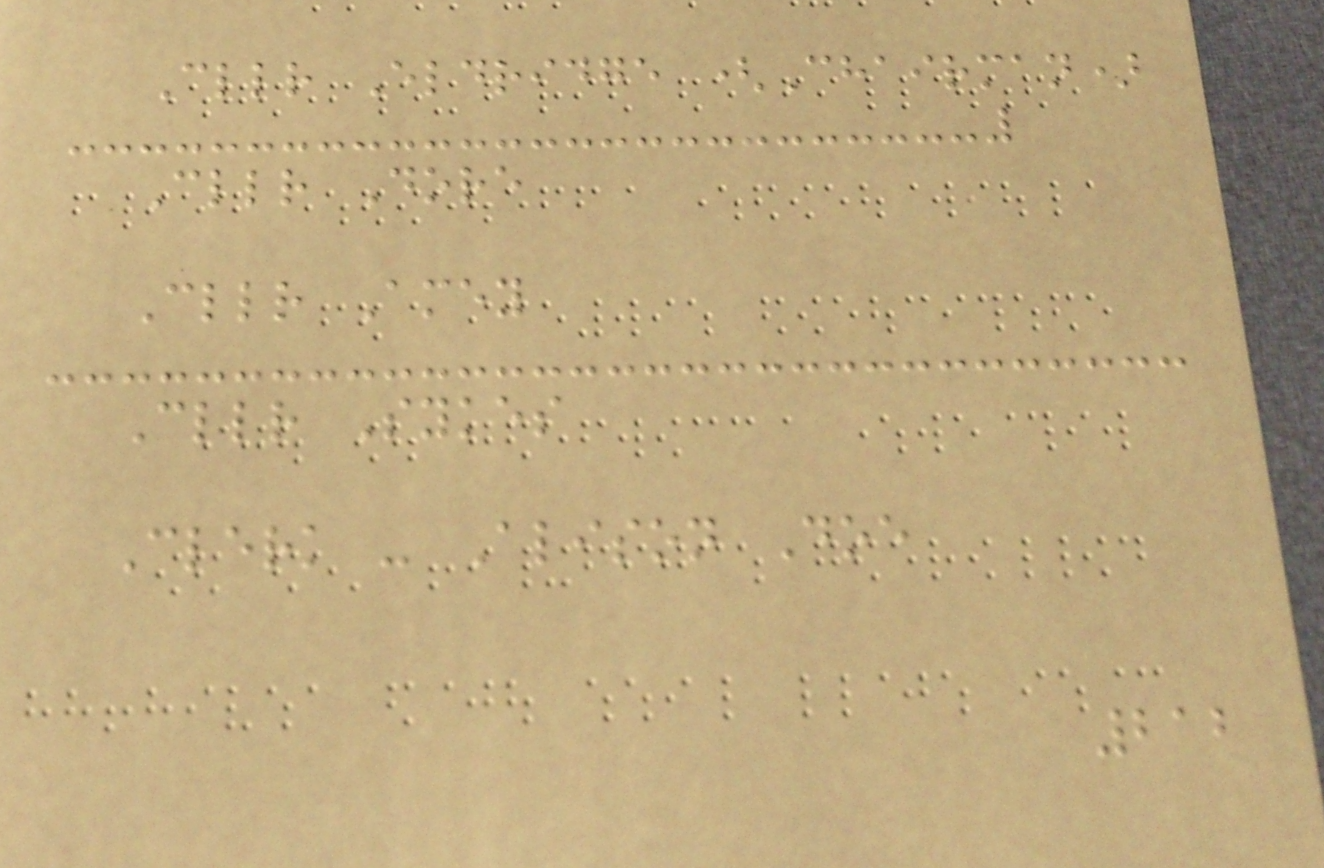Cllr Eldridge (Chairman)
Cllr Dore
Cllr Amey
Cllr Sykes
Clerk - Alison Doe
212
